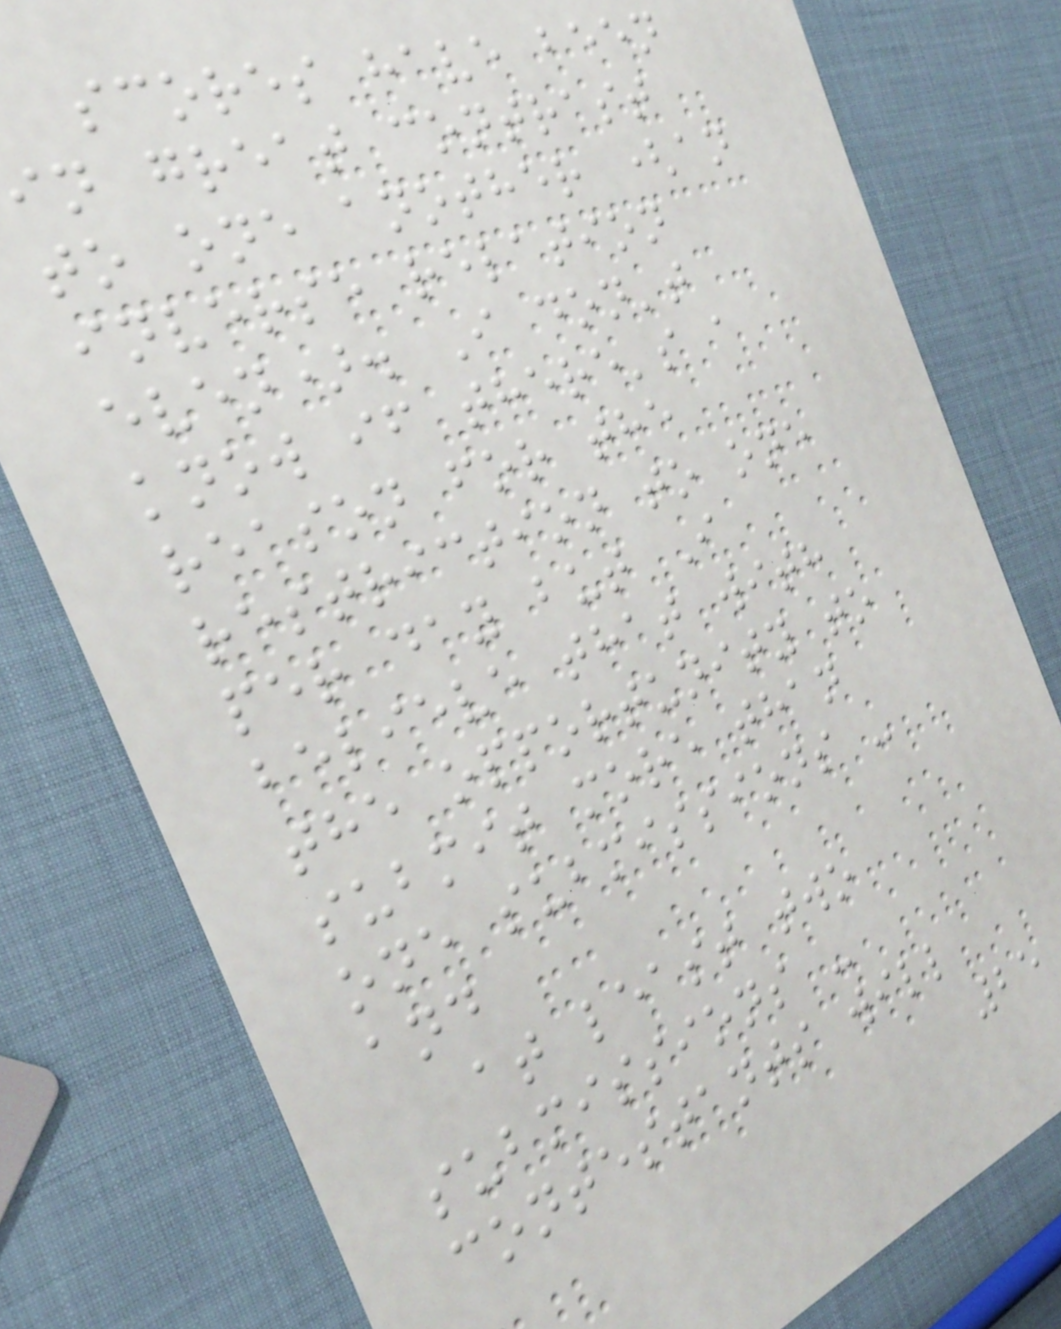scores have been
in great contrast
to one another (an
inverse relation
even). I don't
know if there's a
reason for the
restriction to one
per day but I
believe that with
the opportunity to
submit more than
one submissions -
and
at least two
submissions -
contestants will
25
